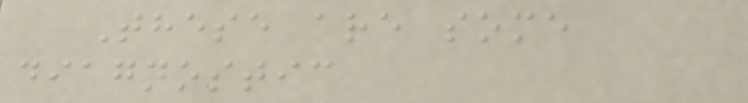These are some
diagnostic
